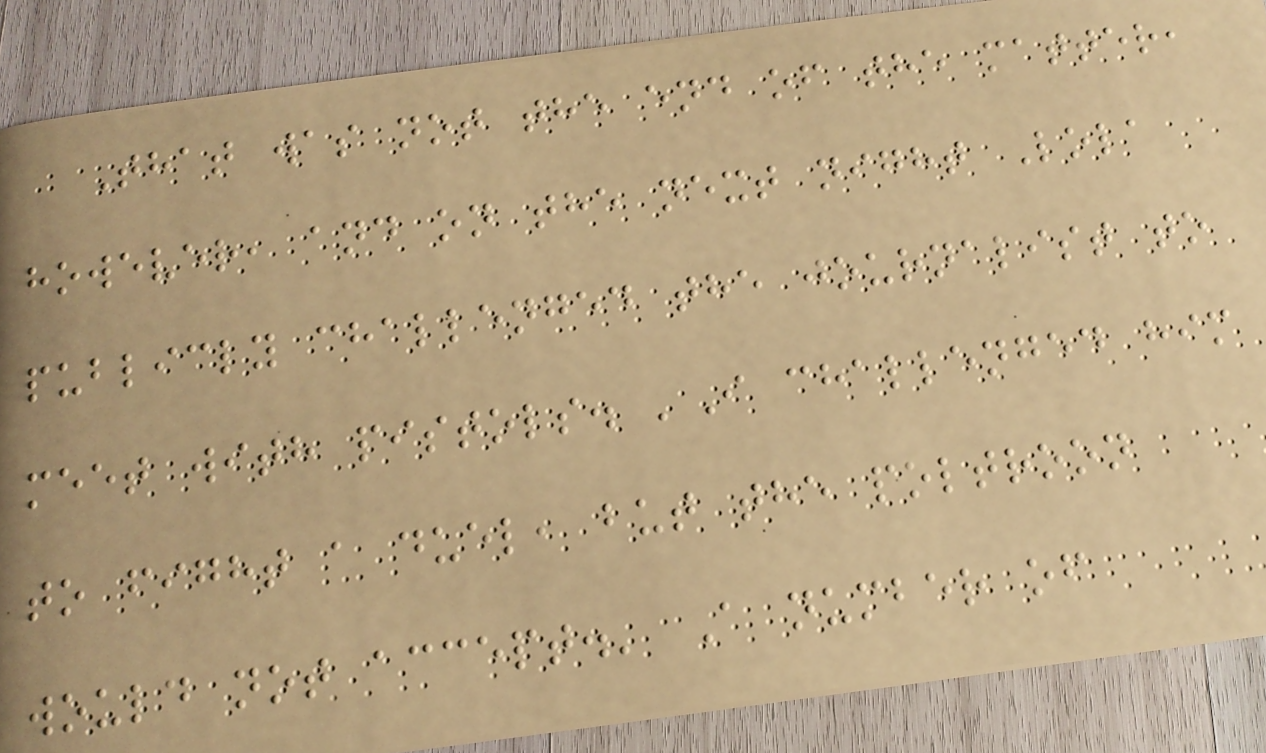That was not the end of the matter,
however, and on the next night Lola
publicly challenged the journalist to
meet with pistols. 'I challenged him
to fight a duel, but the poltroon
would not accept.' A number of
